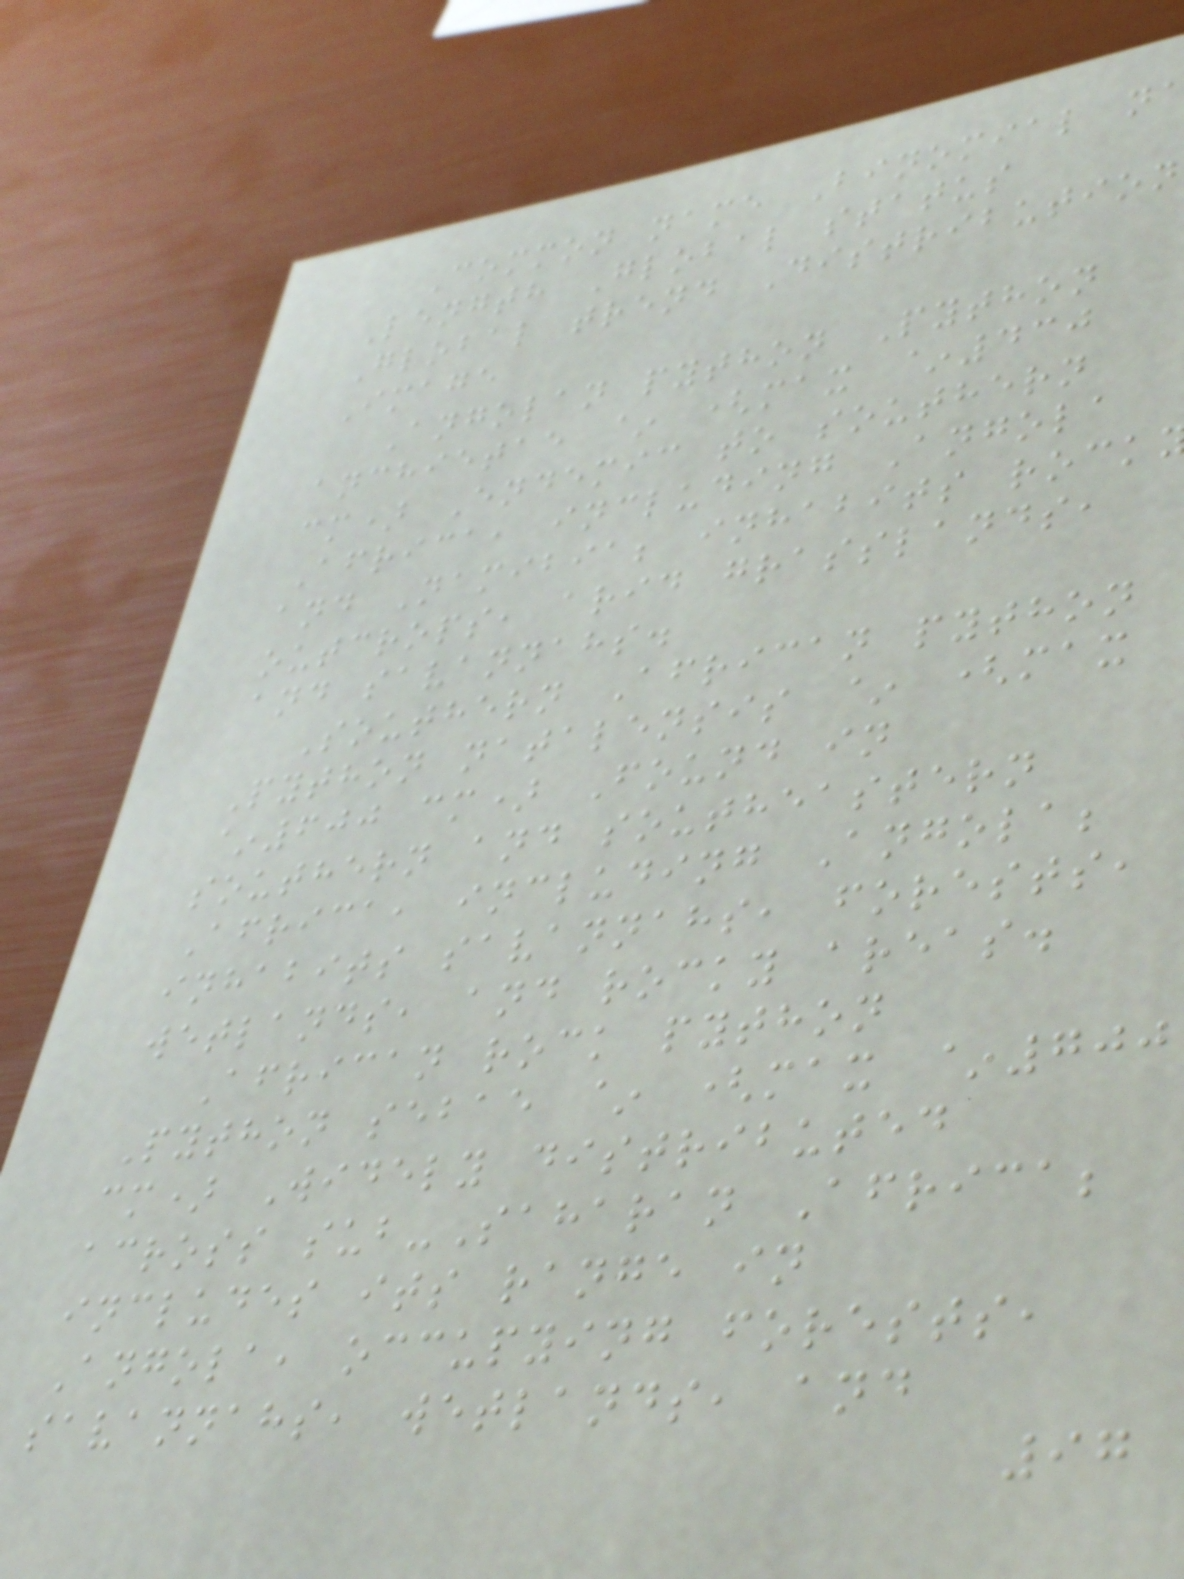Common name Binomial n
Length Global status
Global trend Distribution
Image
Angolan python Python
anchietae ~ (max ~430
cm) Endemic to southern
Africa, including Angola
and Namibia; inhabits rock
outcrops, arid grasslands,
and savannahs.
Southern African python
Python natalensis ~ (max
~600 cm) Found in
southern and southeastern
Africa, including Angola;
inhabits savannahs, forests,
wetlands, and rocky areas.
African rock python
Python sebae ~ (max ~700
cm) Widely distributed
across sub-Saharan Africa;
includes its range in
Angola, occupying forests,
savannahs, wetlands, and
97
